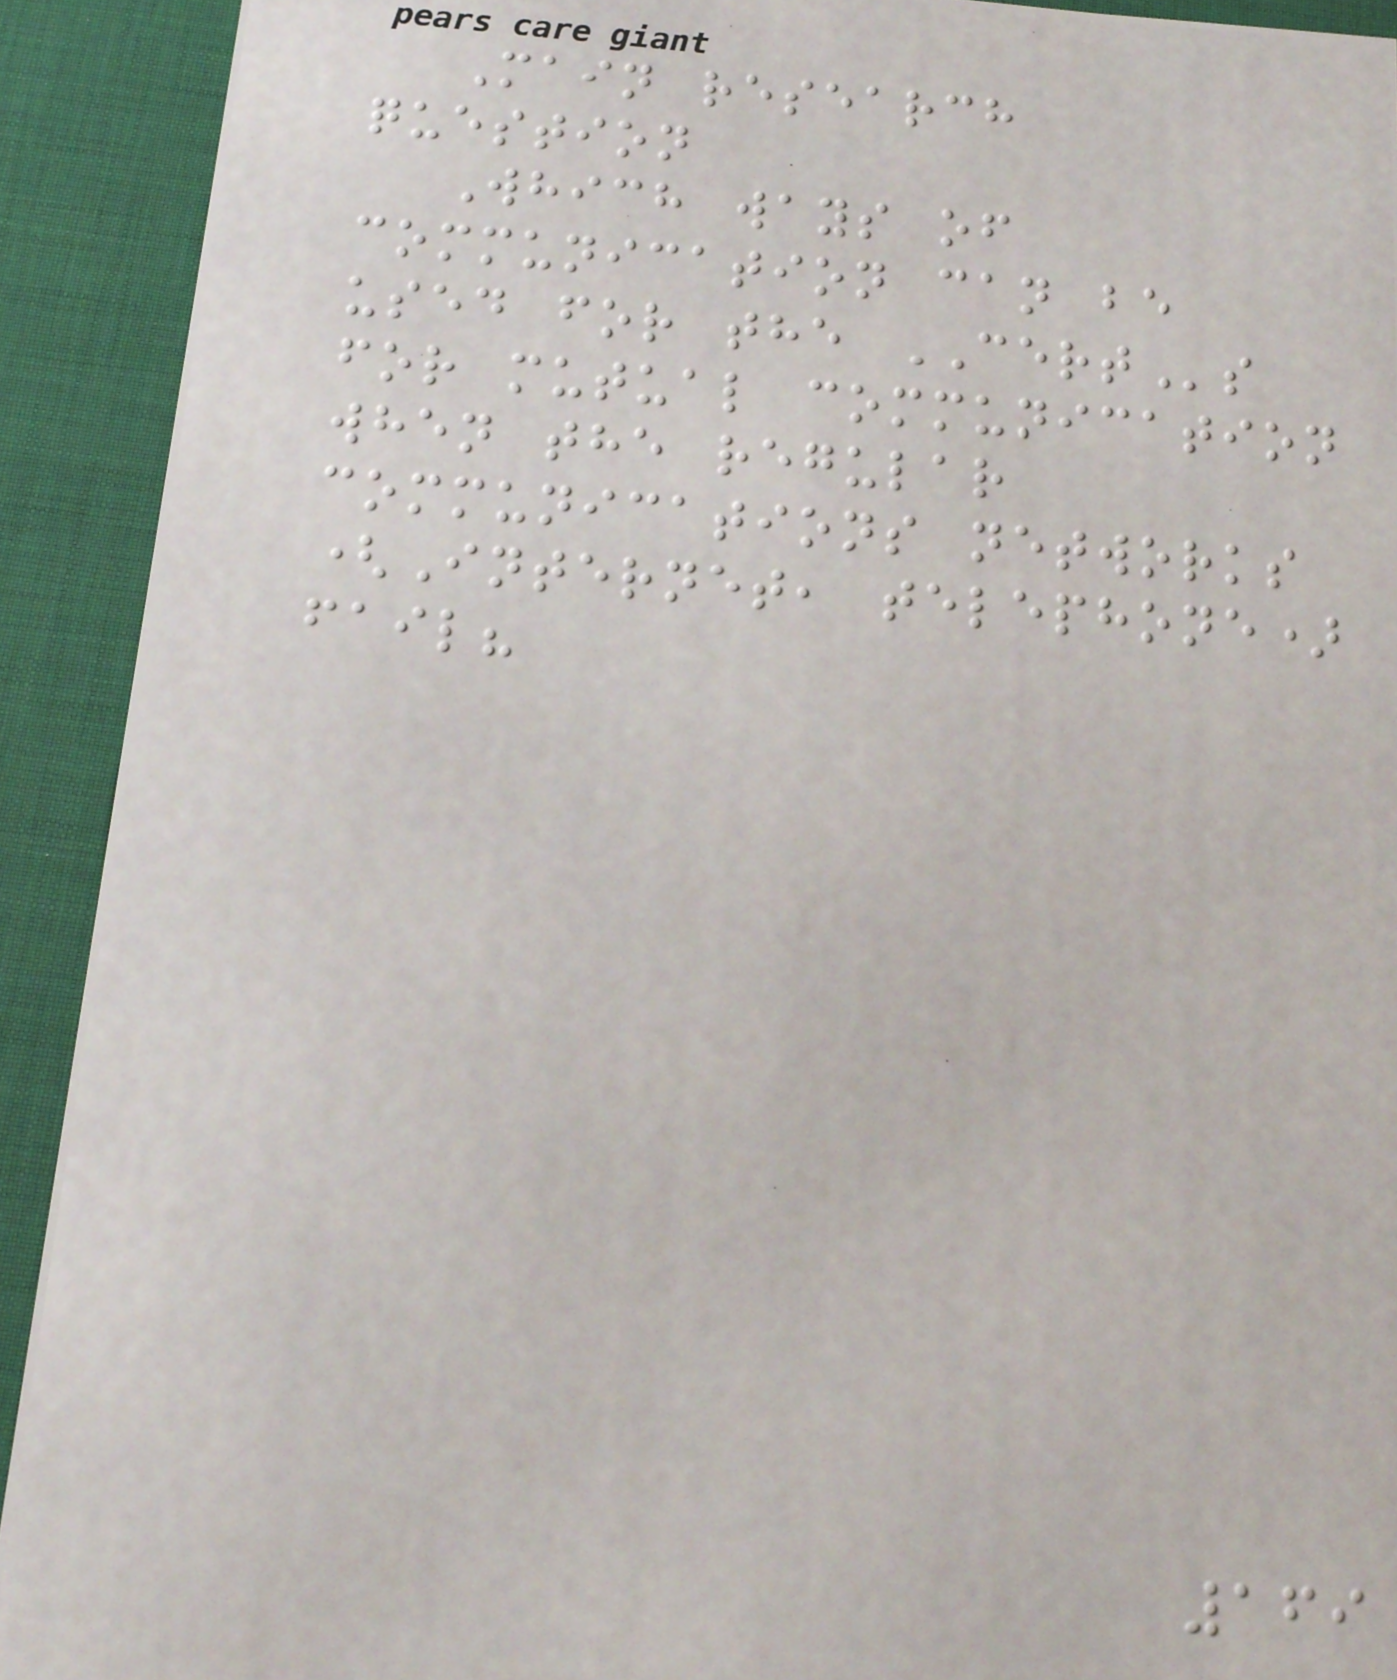Main research
question
Which ways of
communication can be
used for the CERTs
for mutual communication
when the regular
communications networks
(Internet, telephone)
fail?
169
